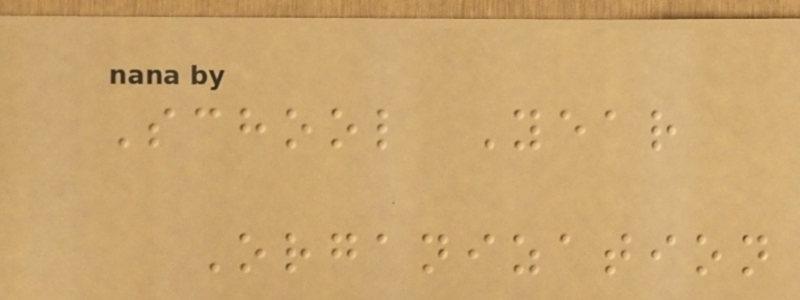School Year
Organization
